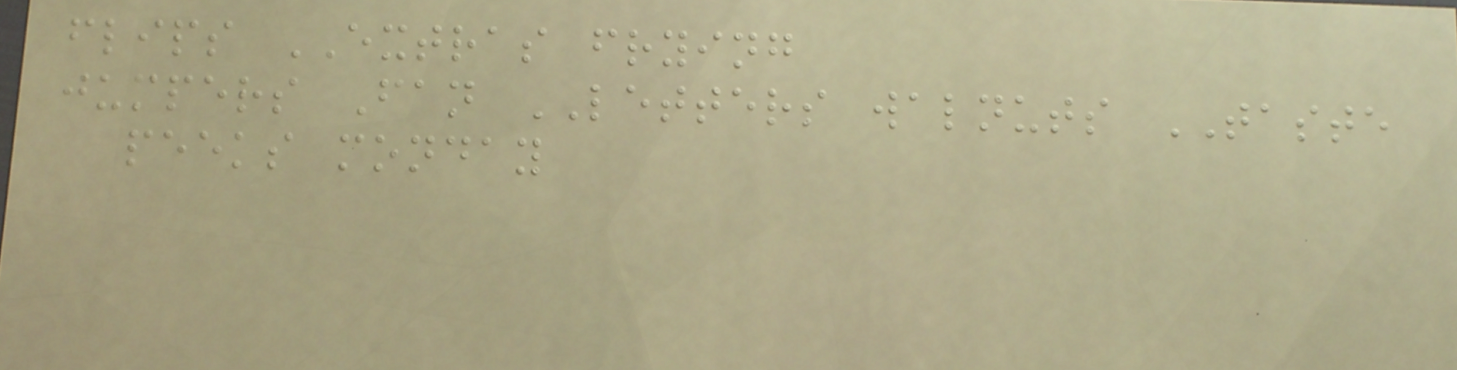flips EXTRAS frying
jumpers Fan LETTERS walnuts TASTE
peeks monday
